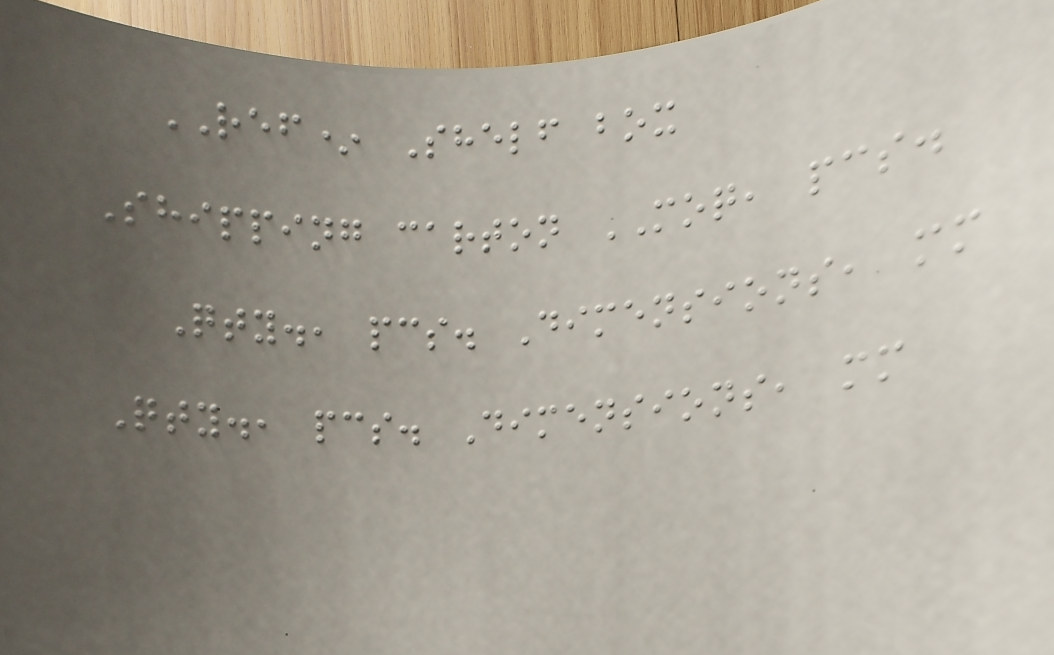REF* Shelf box
Shipping carton MOQ, pcs.
Qty., pcs. Dimensions, mm
Qty., pcs. Dimensions, mm
